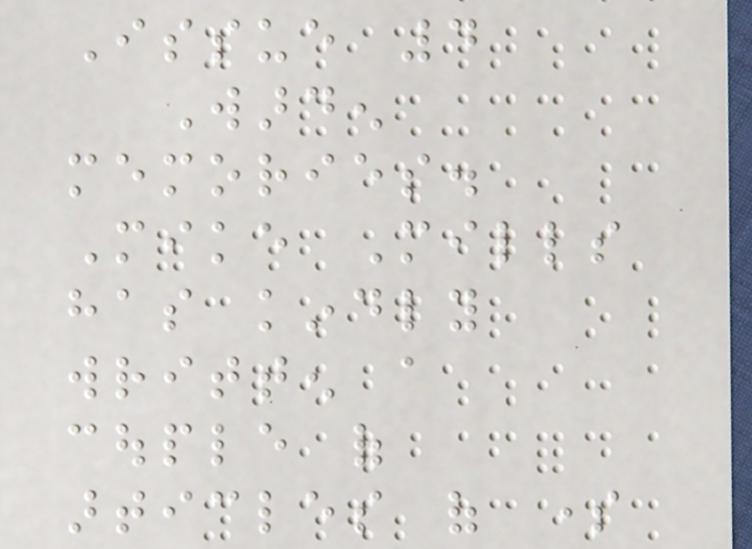Issue 4
Warden
memories.
Mike Mills
has kindly
written a
couple of
articles of some
